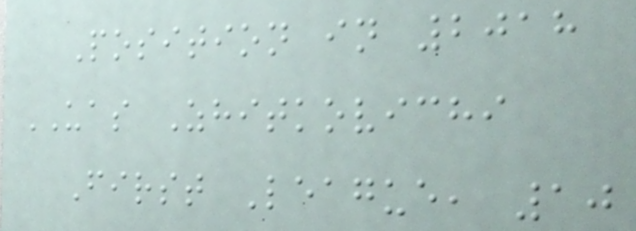Position in 2018
UAS Zhitkovichi
First League, 10
